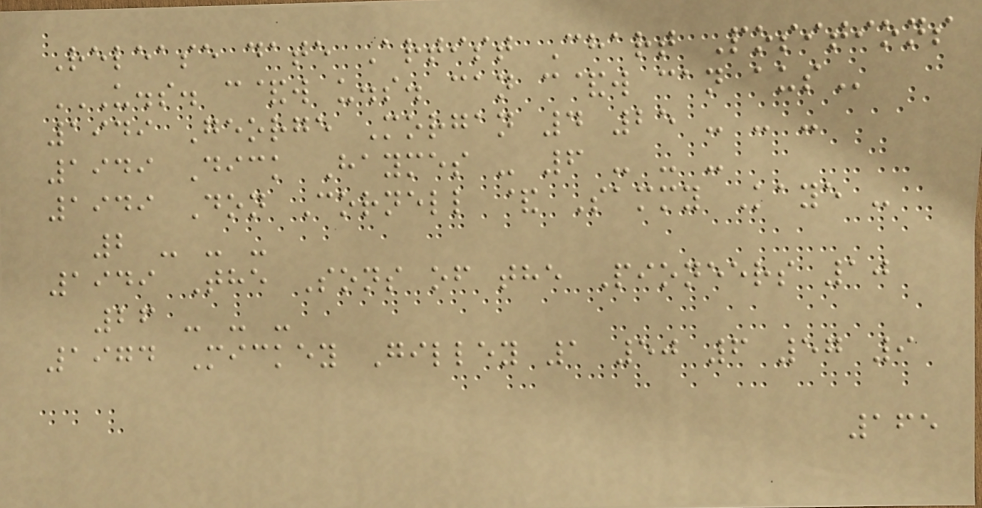Release date Artist Chart Positions
U.S. C&W U.S. CAN C&W CAN AUS
1949 George Morgan 4 25 - - -
1949 Dick Haymes - 6 - - -
1949 Don Cornell & Sammy Kaye -
2 - - -
1949 The Sons of the Pioneers 10
26 - - -
1974 Mickey Gilley 1 50 6 57 9
165
